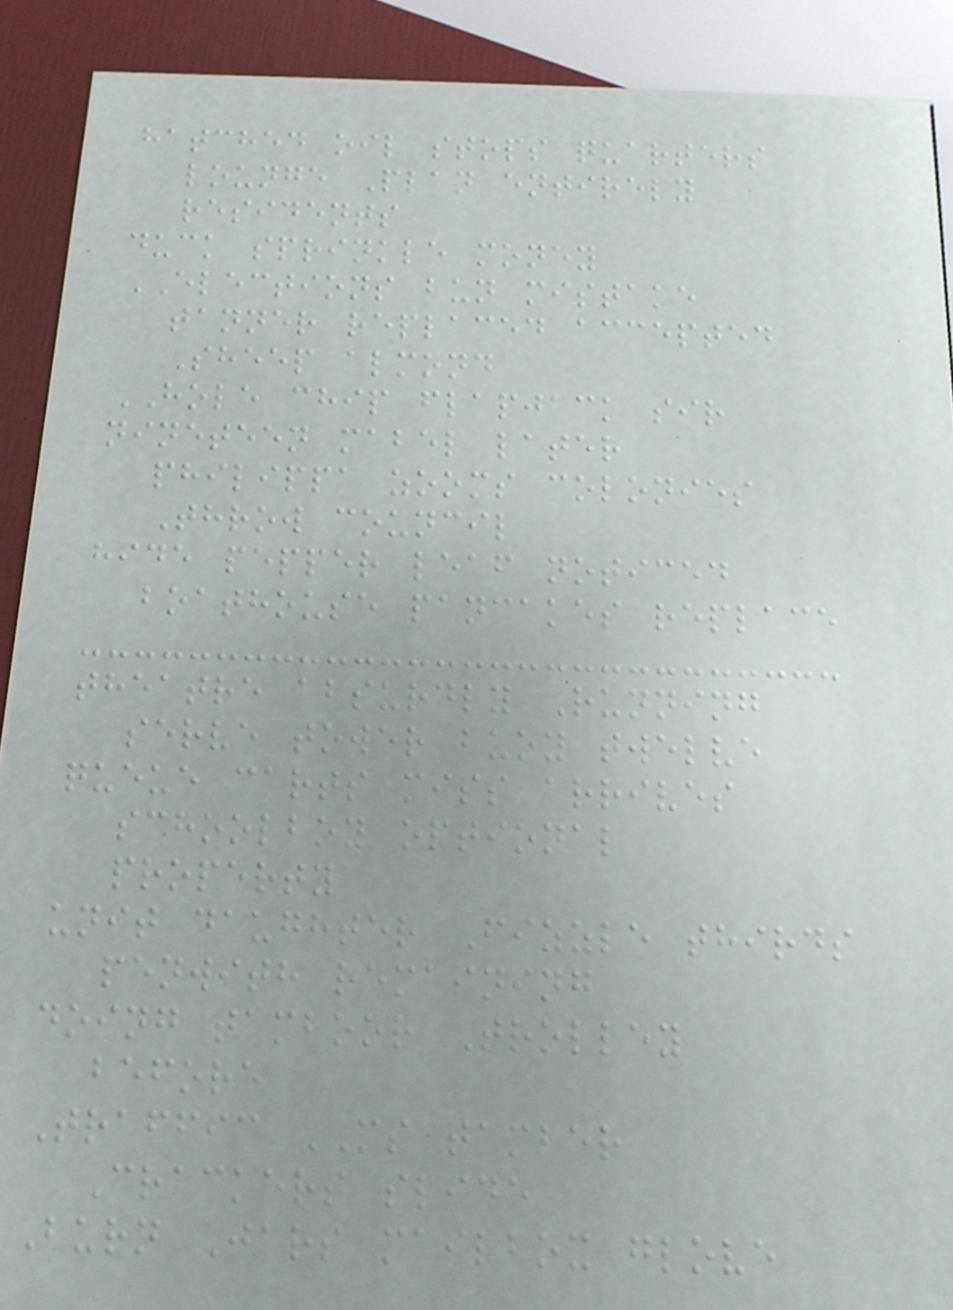hatched oil stops quarters
lounge Plan entirely
residents
duck sprinkle money
ELECTIONS bun mistake
tanner replaced accepted
Sheep almond
HOLE chip flapjack sir
nineteen mabel later
philippa zooms colonies
Throw council
hide pepper leaf noticed
boathouse pancakes replace
theatre absurdly Running
serve tower buoy twelve
queue carts miss arrives
schoolboy optional
property
unit daughter Fizzle thirds
penwith remaining
doing tamboor Trolley
before
Traffic MS tamber
Crackers slide
Burn Jars mailbox glove
